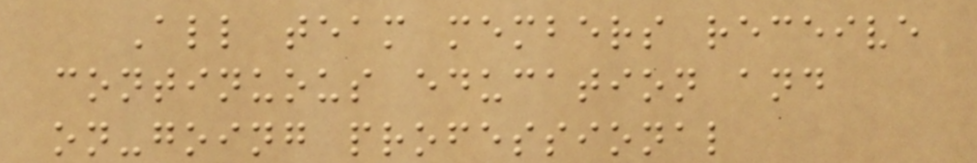All team members receive
continuous education and
on-going professional
